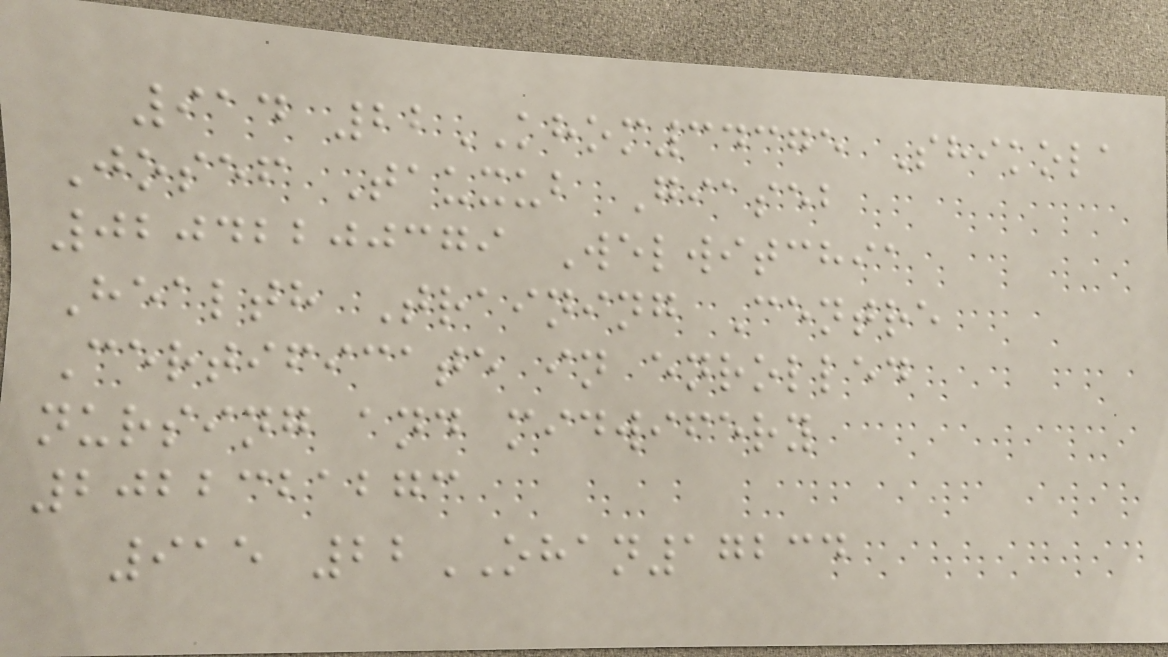914 22KHOM34375 Shikola
Josef Tauxub Giaseb
02042200379 Welwitchia
Health Training Centre
Certificate in enrolled
nursing and midwifery
2022321273
915 22OHAN17234
